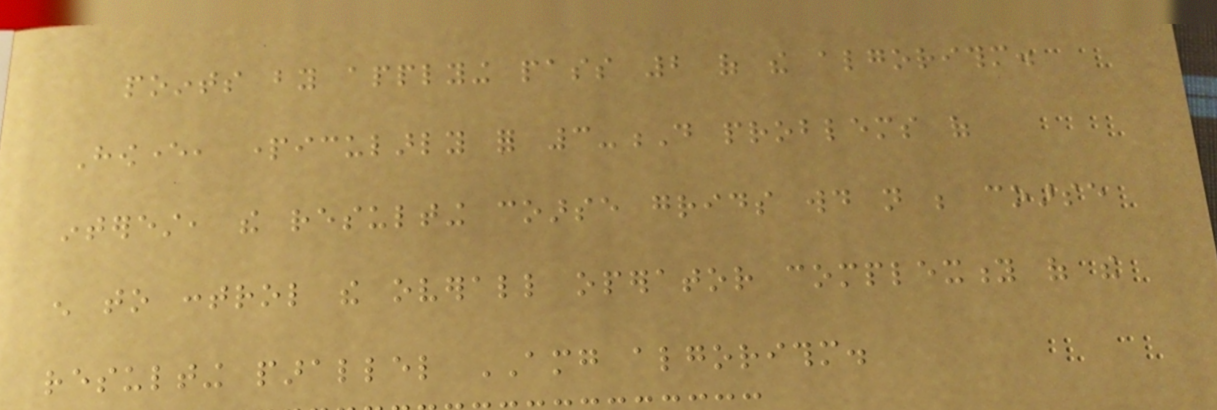points by applying pass 2 of the algorithm.
However, particularly for 3-D problems of
interest, the resulting coarse grids would not be coarse
enough to control the overall operator complexity of the
resulting parallel AMG algorithm.
